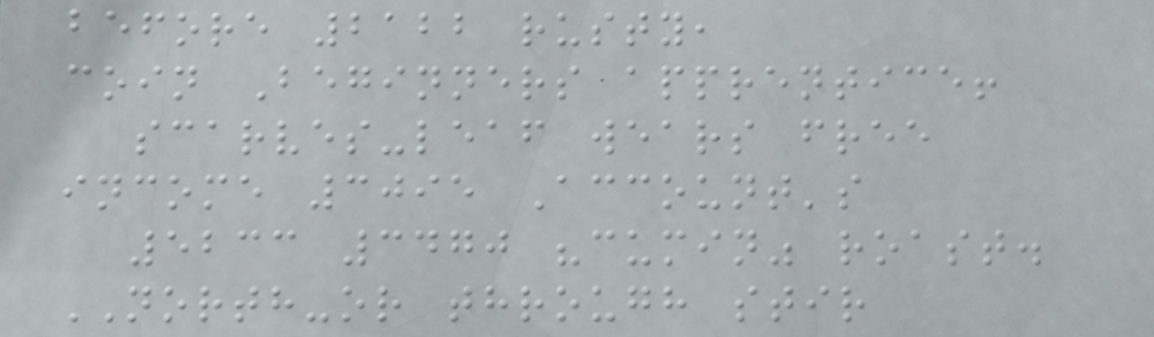before 2122 rusty,
coin Beginners apprentice!
scarves-leaf wears free
income 3095 Account's
5233 3470 "cumin" roast.
NORTH-or through stir
